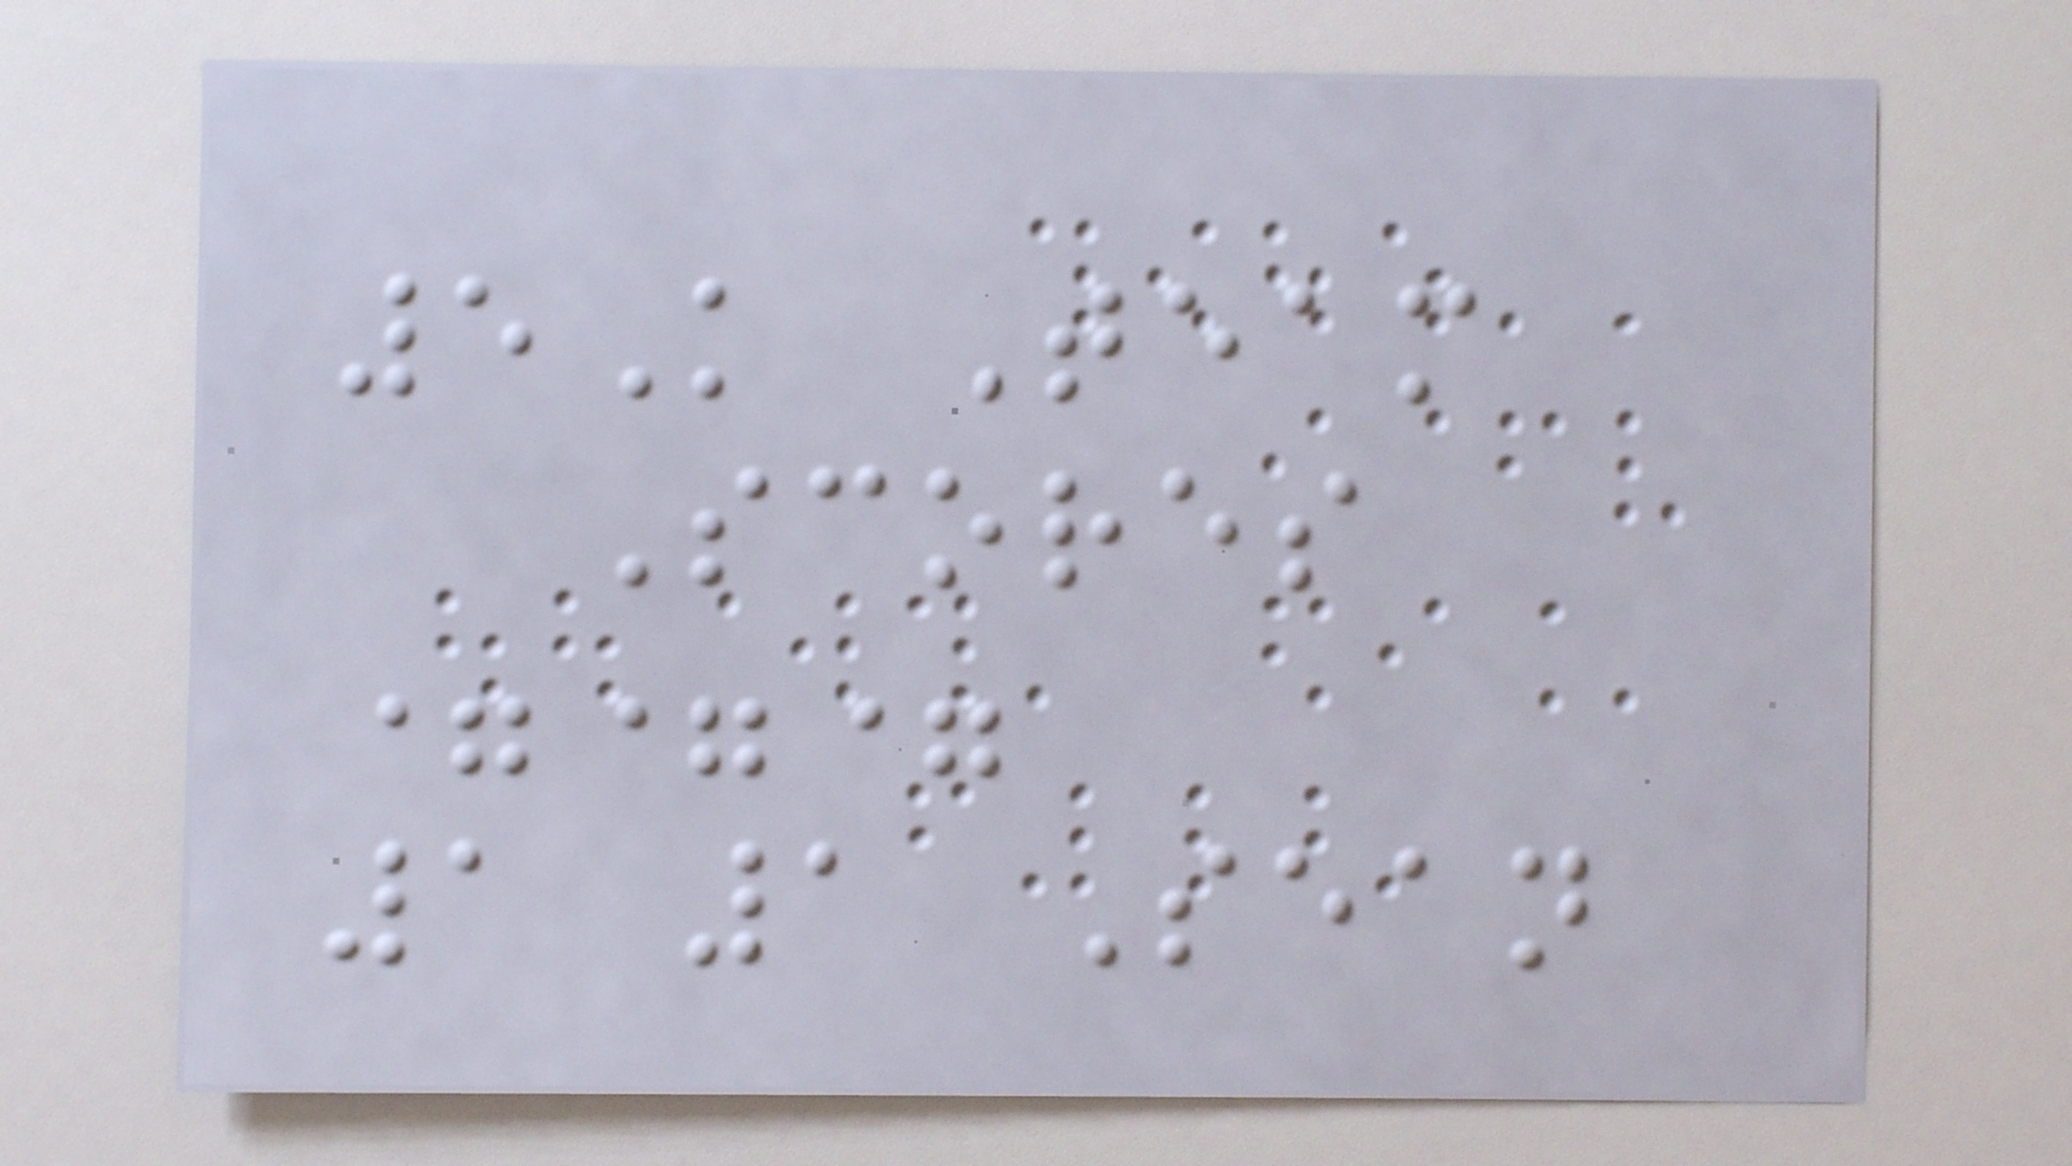5K Team
Scores
===
1 1 Sean
